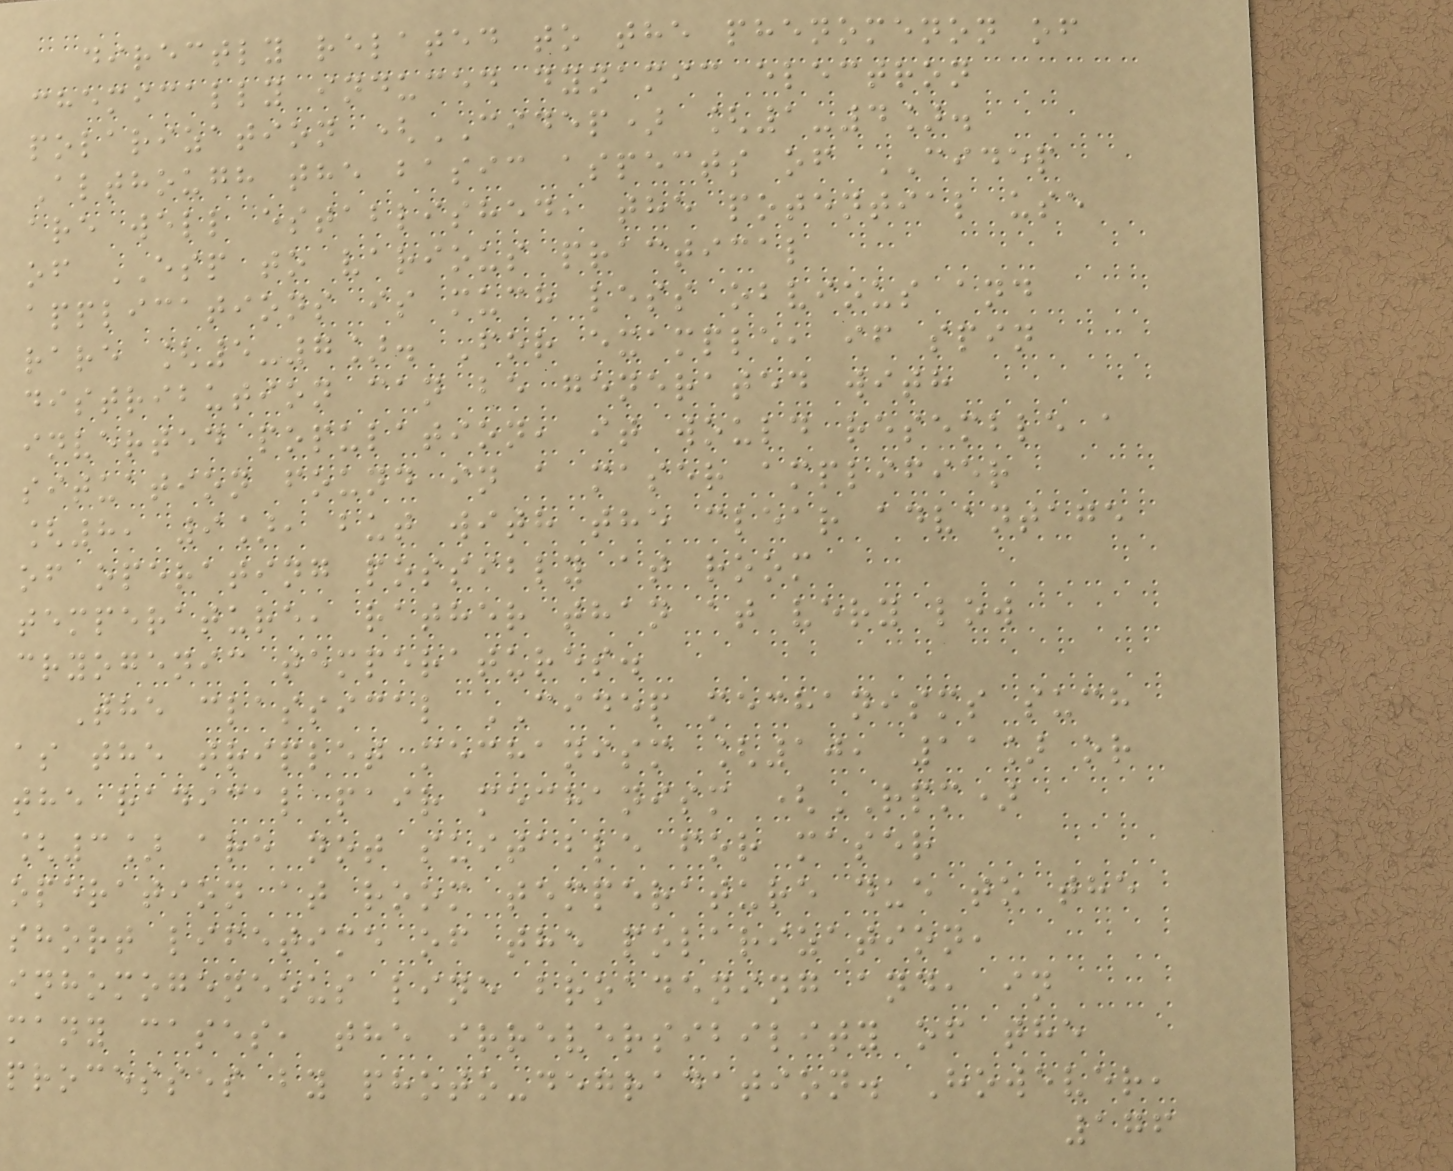directly related to the phenomenon of
chemically induced dynamic electron
polarization (CIDEP) [1-4].
Although the basic aspects of CIDEP
are well established, the potential use
of ESP to various practical
applications is much less obvious and
rare [5-7]. For example, if spin
distribution can be generated with
inverted population, it would resemble a
situation found in a maser amplifier
[8, 9], but with the clear advantage
of operating possibly at room
temperature, rather than at very low
cryogenic temperatures.
The classical CIDEP mechanisms such
as the triplet mechanism [10, 11] or
the radical pair mechanism (RPM)
[3] are not suitable for maser
operation at room temperature due to the
short lifetime of the polarization,
inhomogeneous line broadening and, in
many cases, the irreversibility of the
processes by photo-degradation. However,
176
